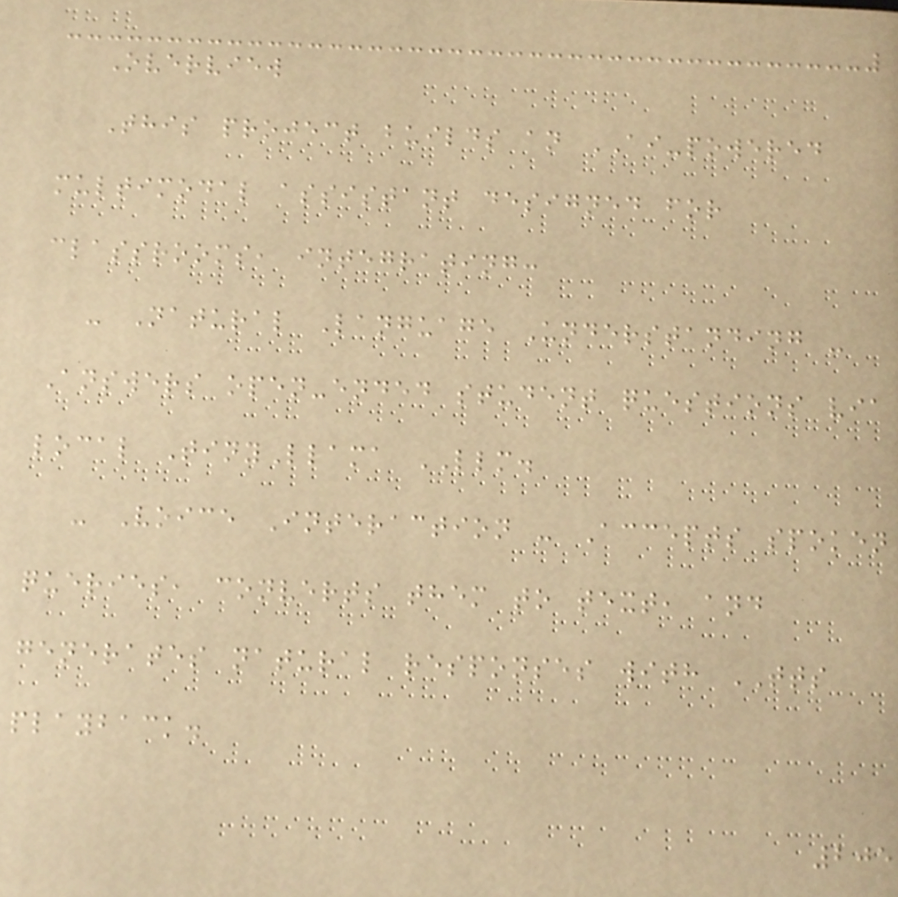Overview
This project builds an AI-powered
multimodal assistant designed for
classrooms, integrating:
- Natural Language Understanding -
Answers open-ended student questions via
local TinyLlama LLM.
- Voice Interaction - Accepts spoken
queries, converts them to text, and
generates natural responses with TTS
playback.
205
